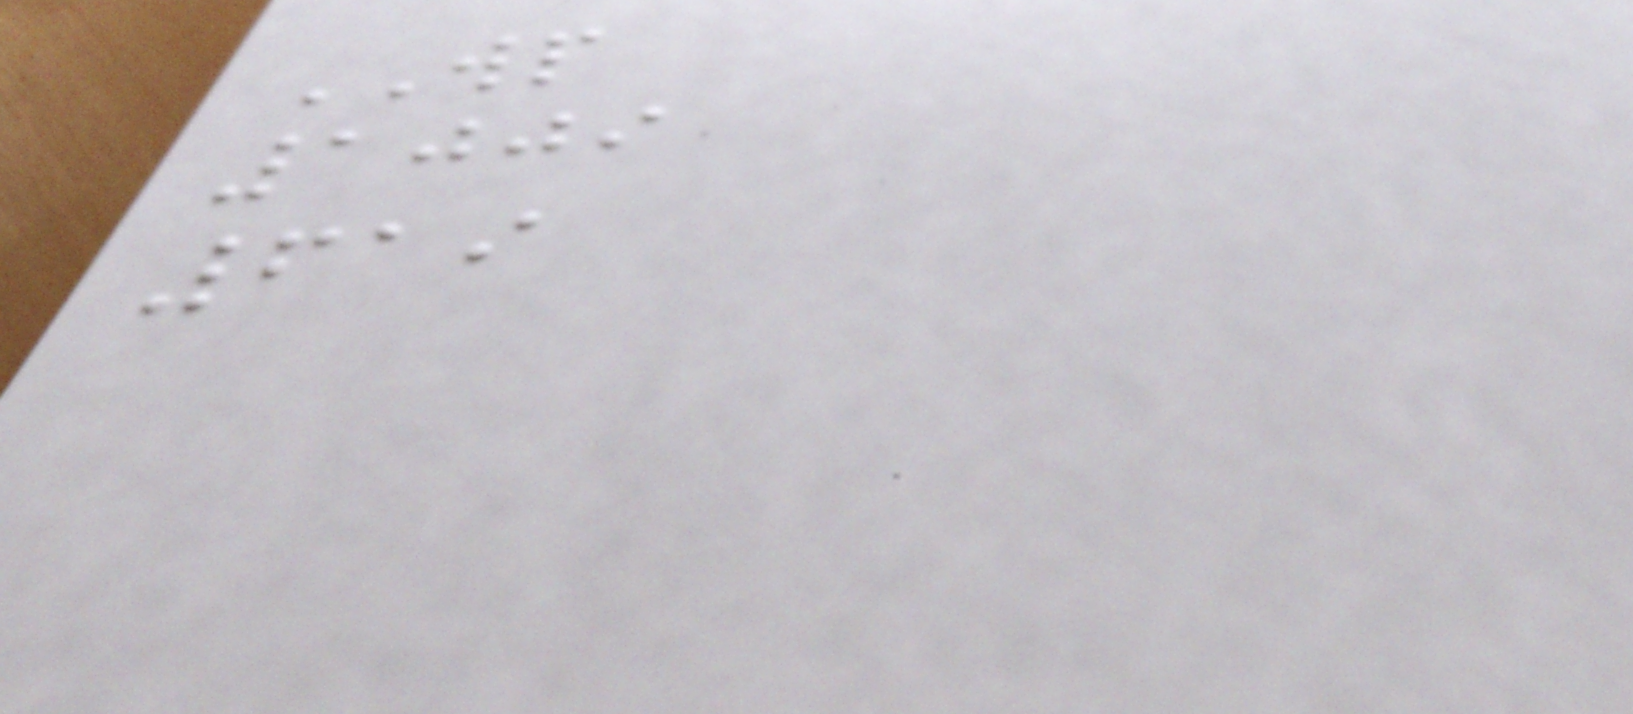WP
1009
619
